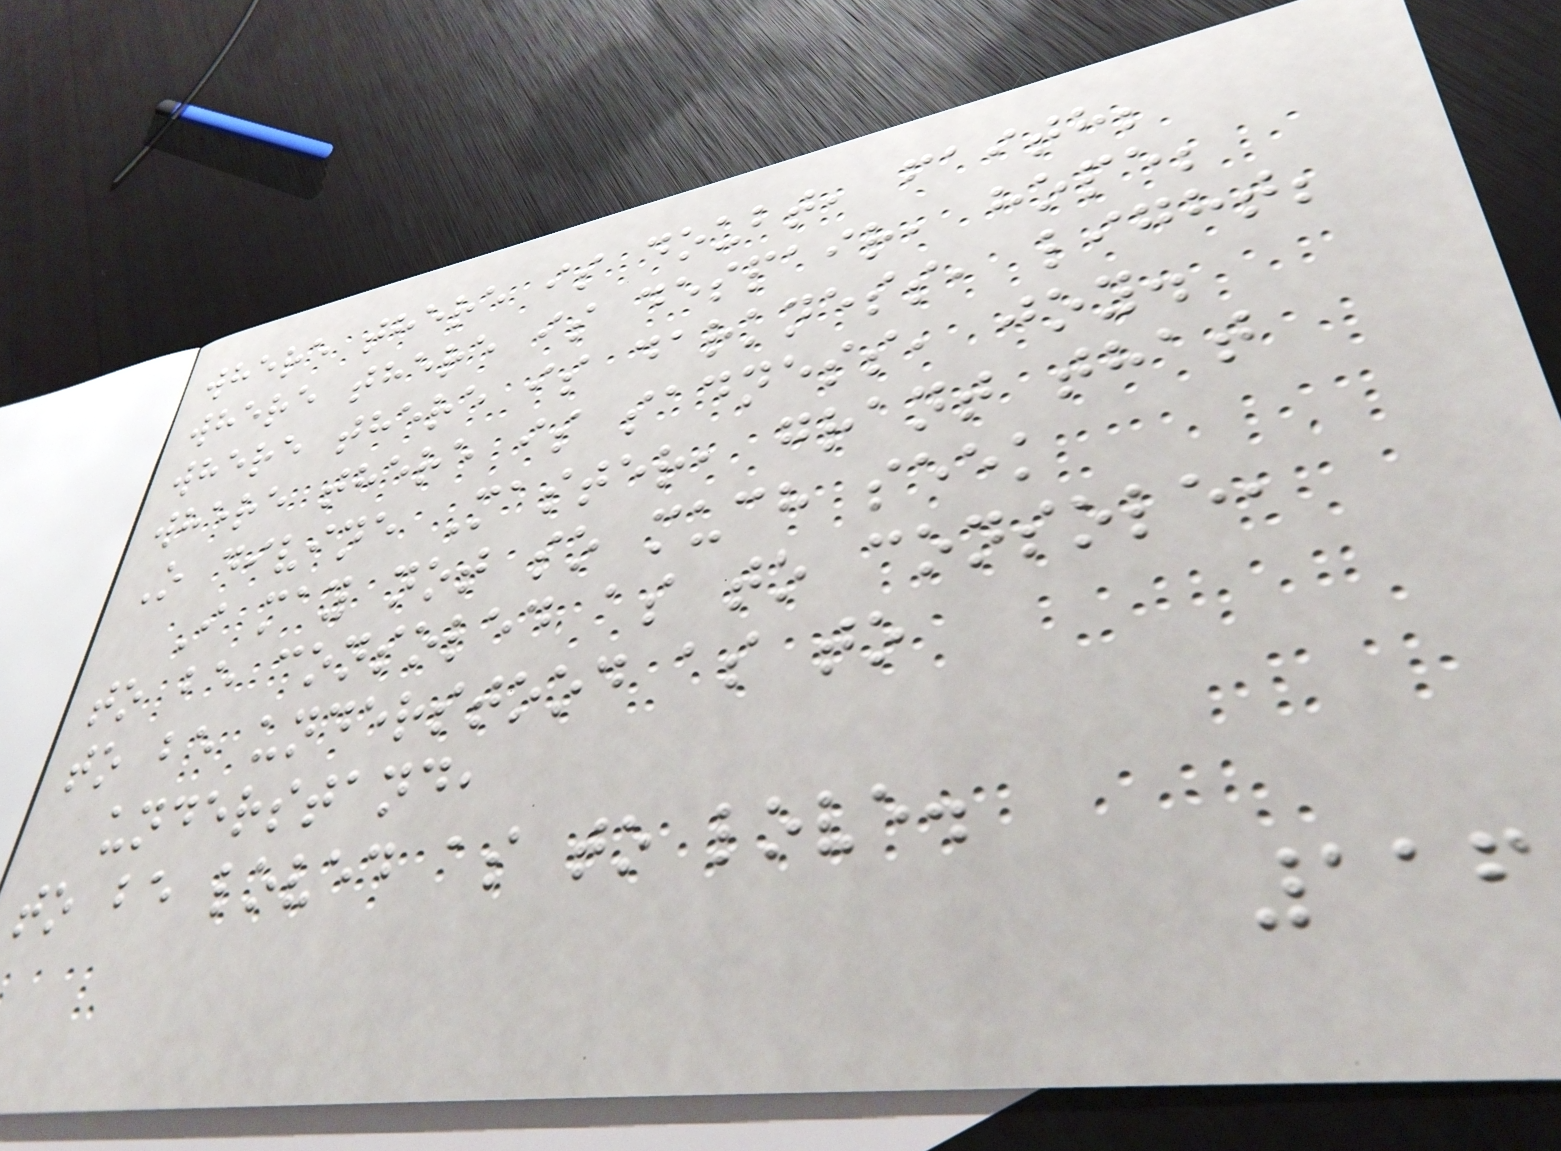where there is doubt, faith;
where there is despair, hope;
where there is darkness, light;
where there is sadness, joy.
O divine Master, grant that
I may not so much seek
to be consoled as to console,
to be understood as to
understand,
to be loved as to love.
116
